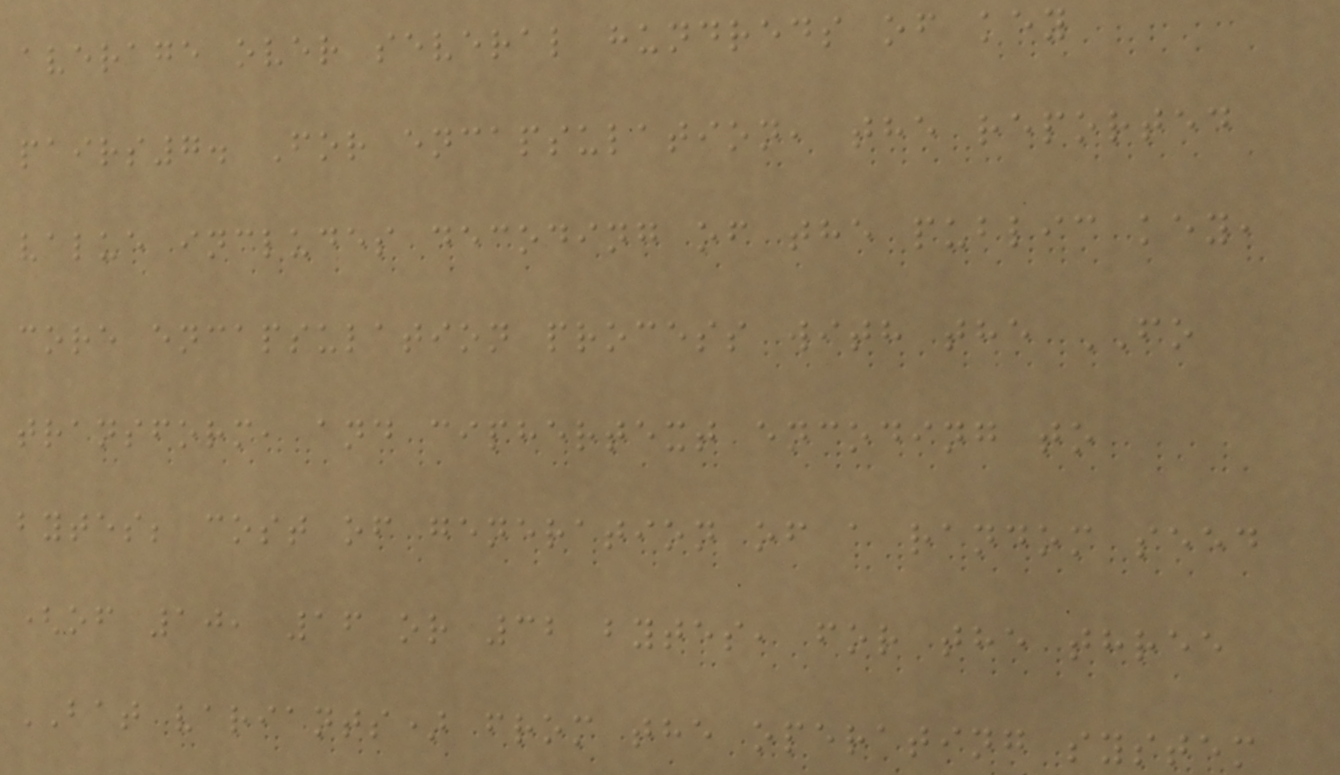average over several hundreds of key
pairs7. For encapsulation, the reported
value includes decoding of the public key,
core encapsulation process with the FO
transform, and ciphertext encoding to
bytes; cost of generation of a random seed
(of 10, 16 or 32 bytes, for the three
BAT variants) from the operating system
